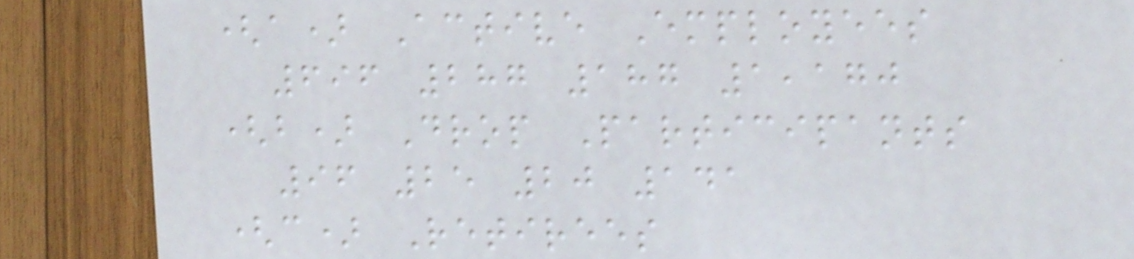(a) Active Employees
696 287 187 1,170
(b) Drop Participants
96 25 20 141
(c) Retirees
